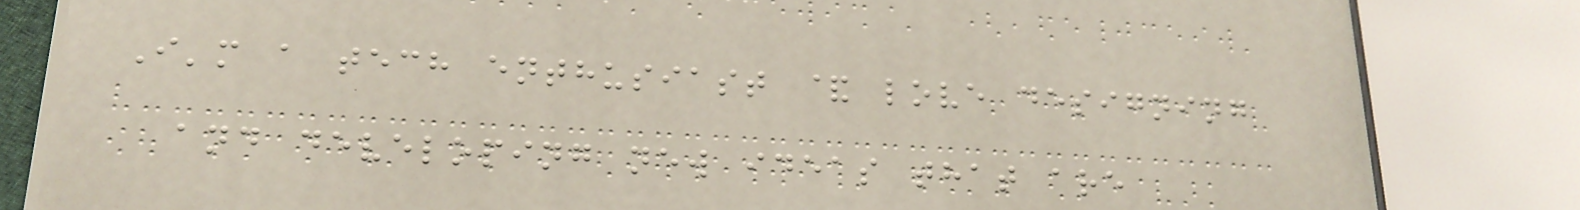I'm a tech enthusiast & love designing
and developing new ideas that are
